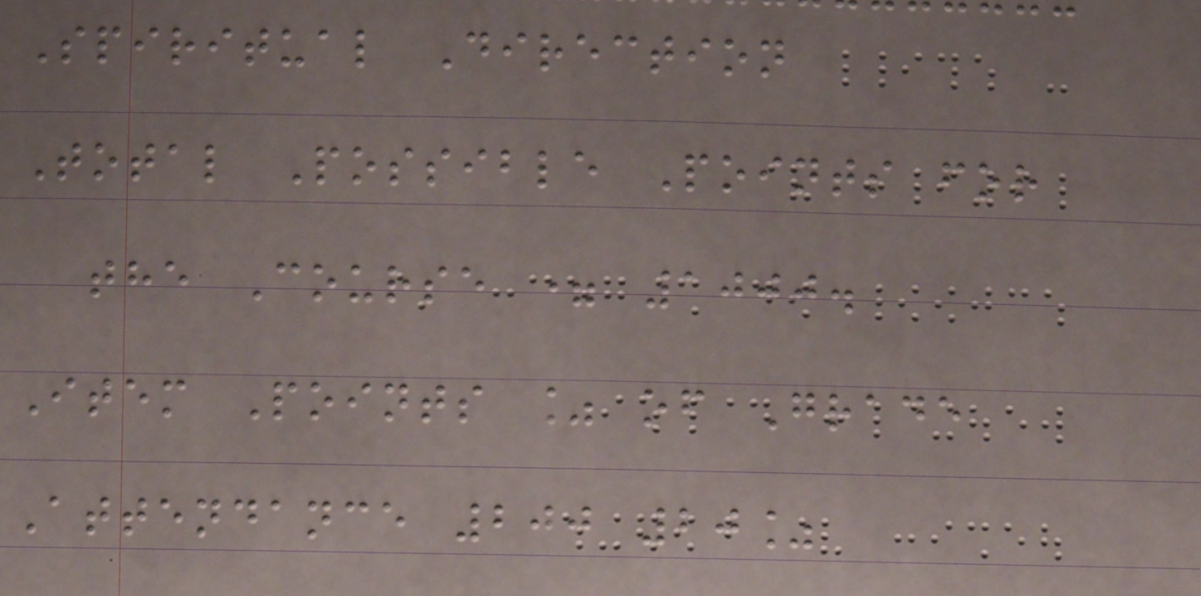Spiritual Direction
Total Possible Points for
the Course = 1000.
Item Points % of Grade
Attendance 200 20%
